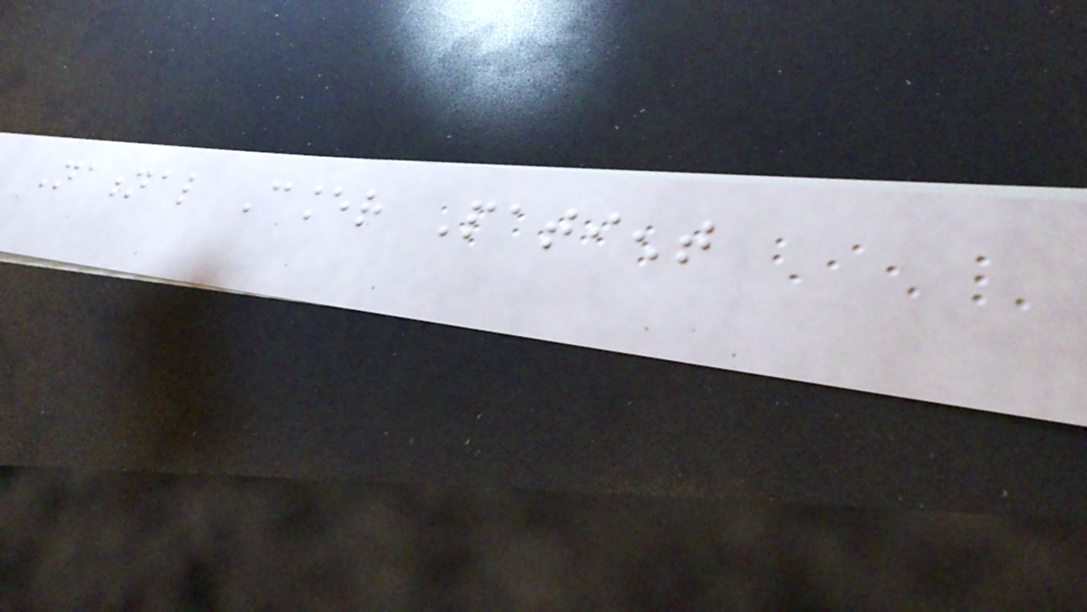National Cancer Patient
